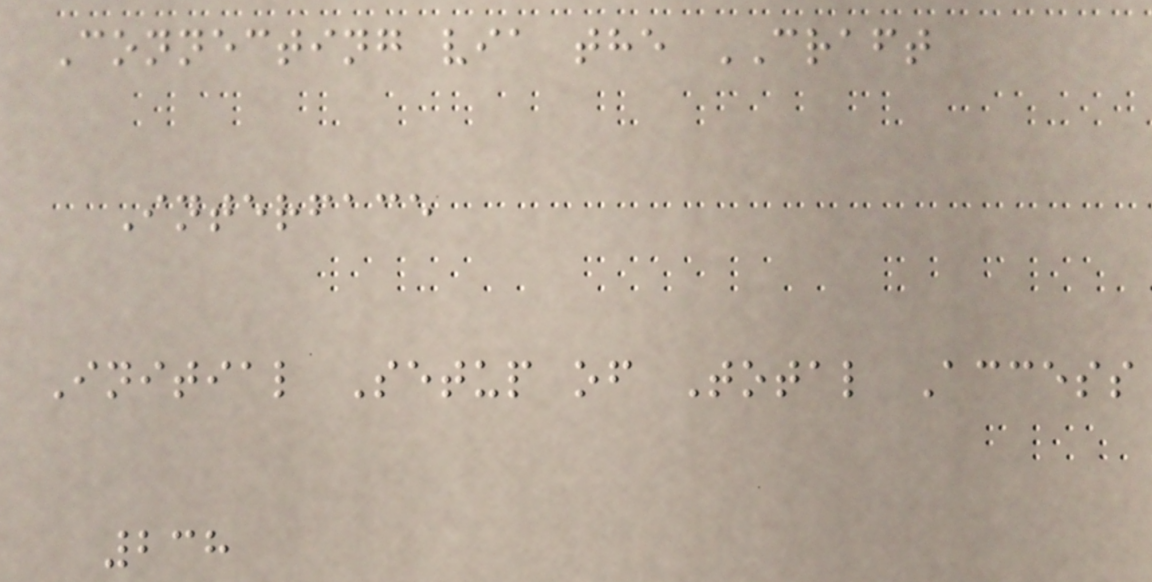Connecting via the CRAFT
Interface
Initial Setup of Total Access
238
